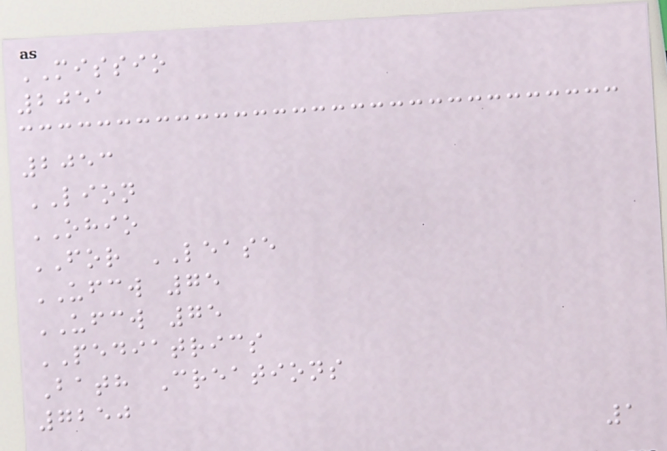MISSIO
2051
2053
LION
OHIO
FOR LEASE
UFCW 75
UFCW 75
PEDIATRICS
Bath Creations
7250
1
